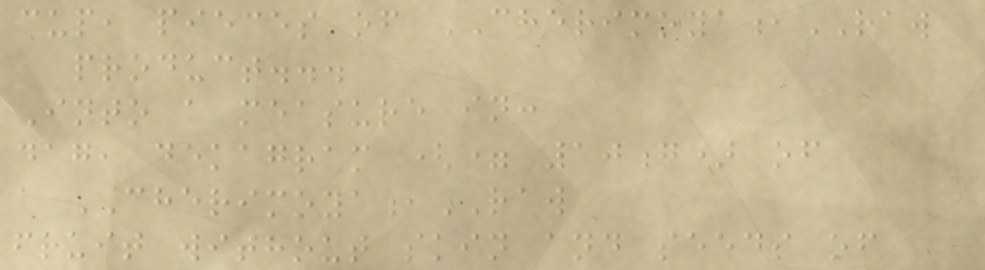cup, pieces of CHERIMOYA,RAW
product...
Into a measure in:
dag, dekagram (= 10g) of
CHERIMOYA,RAW
fruit without skin and seeds of
